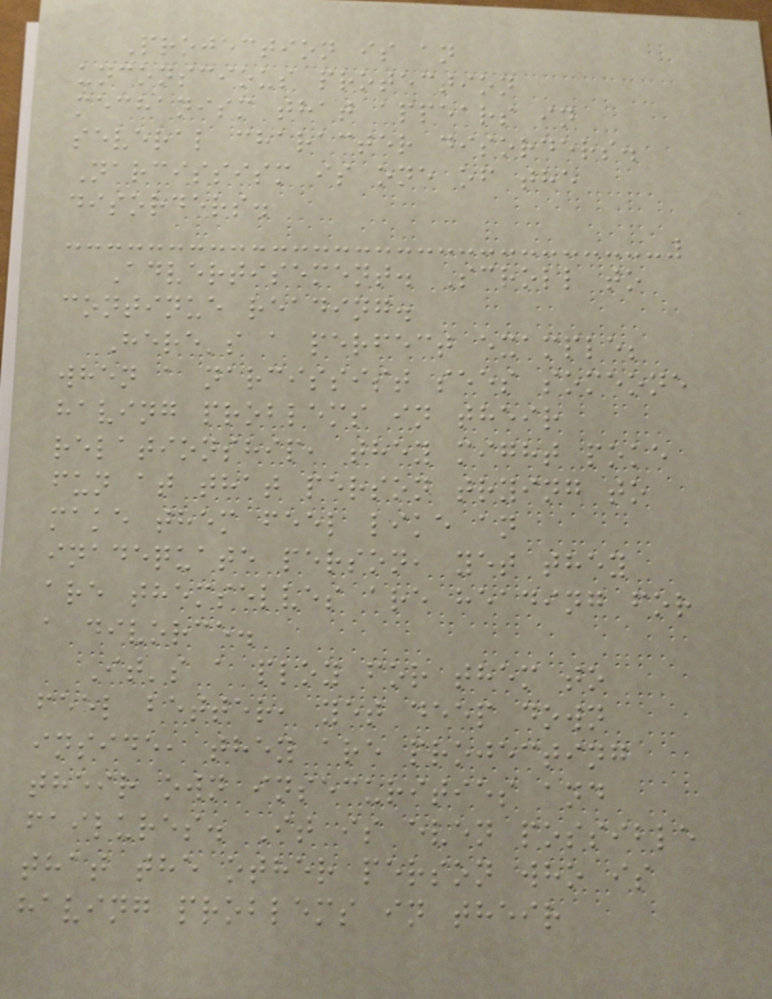Projection is an
unconscious protection
mechanism that appears in
several character disorders.
Narcissism is one of the
disorders.
Advertisement. Scroll to
continue reading.
Here's a perfect example;
when a narcissist sees someone
having problems in their
relationship, they might poke
fun at that person trying to
make them feel like an
inadequate person, yet they
are themselves are heading for
a divorce.
It's a ploy for them to
feel better, yet deep down
inside, they are projecting
their own insecurities and
failures. It is even possible
that the other person who is
having problems in their
